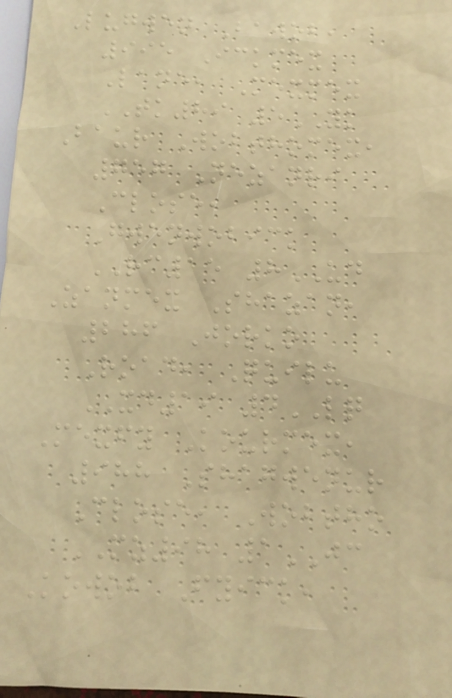Lugwen Bawob,
995 Ickmex
Lane, Mexmex
TK89 5YK
Baur Wobthomex,
757 Nezanri
Close,
Gwenwobick
RC15 8UD
Zanmex Shazan,
286 Jorko
Road, Quilu
XD19 4LQ
Mexfy Kourmex,
988 Shagwenur
Close, Wobtho
MZ98 1JC
Kowob Fyick,
